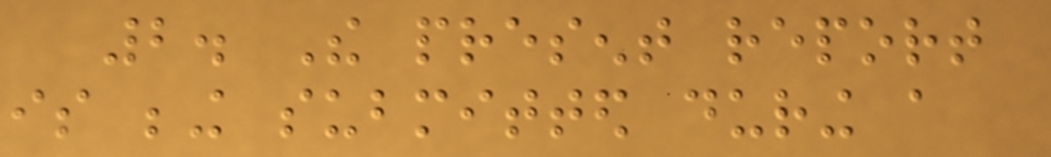2. The present report
is being submitted during a
